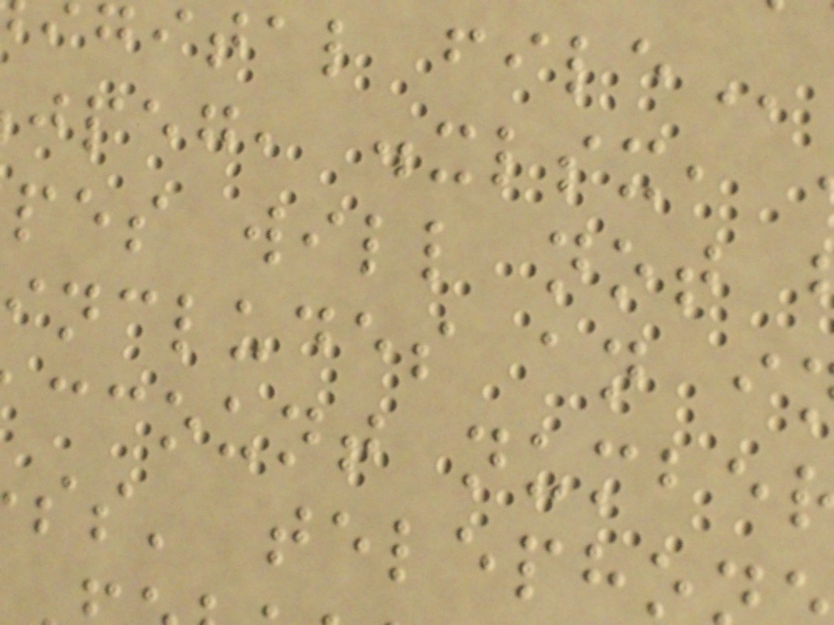jpeg, .xlsx,
pes will not
includes an i
ccount numbe
ss' telepho
